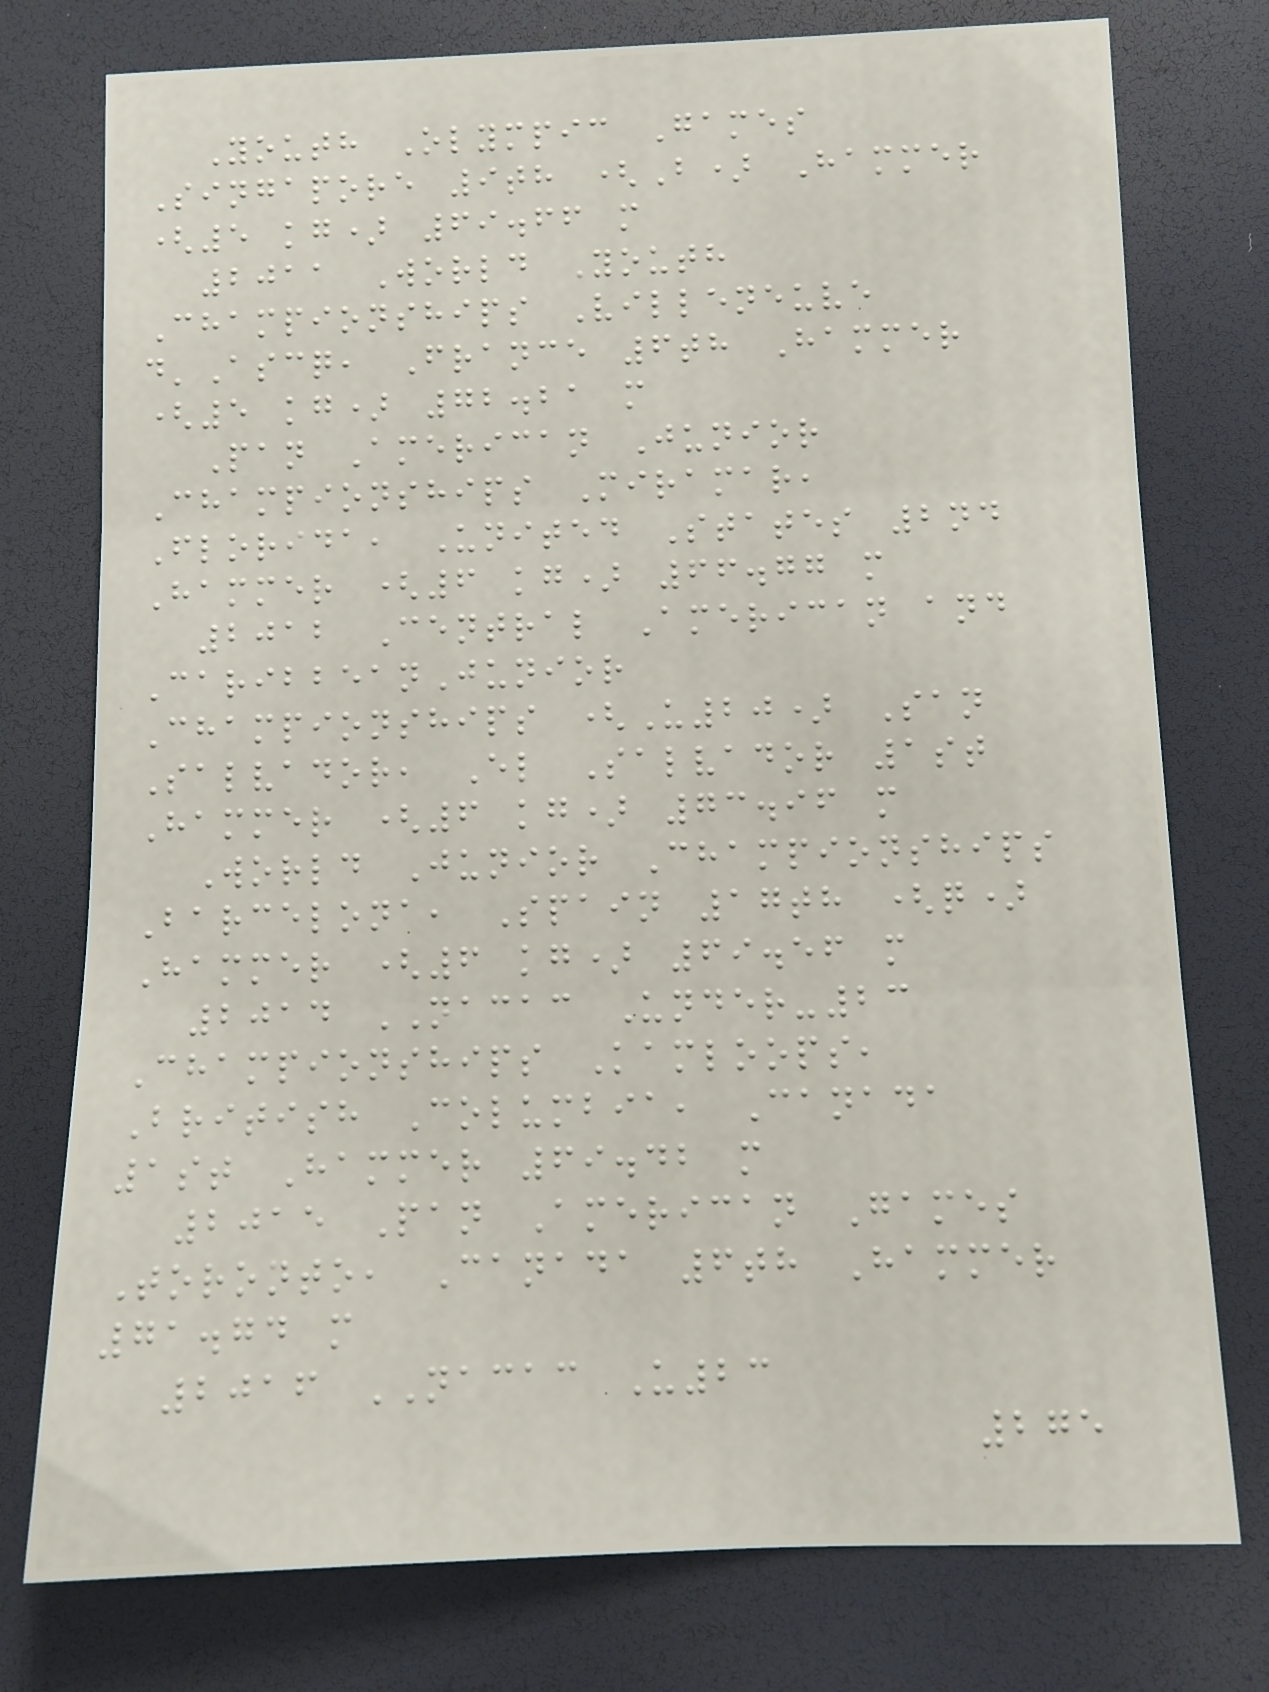Youth Olympic Games
Singapore 9th (B) Hammer
(5 kg) 69.66 m
2011 World Youth
Championships Villeneuve
d'Ascq, France 6th Hammer
(5 kg) 72.21 m
Pan American Junior
Championships Miramar,
Florida, United States 2nd
Hammer (6 kg) 66.77 m
2012 Central American and
CaribbeanJunior
Championships (U20) San
Salvador, El Salvador 1st
Hammer (6 kg) 73.96 m
World Junior Championships
Barcelona, Spain 17th (q)
Hammer (6 kg) 69.56 m
2014 NACAC Under-23
Championships Kamloops,
British Columbia, Canada
1st Hammer 69.42 m
2015 Pan American Games
Toronto, Canada 6th Hammer
71.74 m
2016 NACAC U23
275
